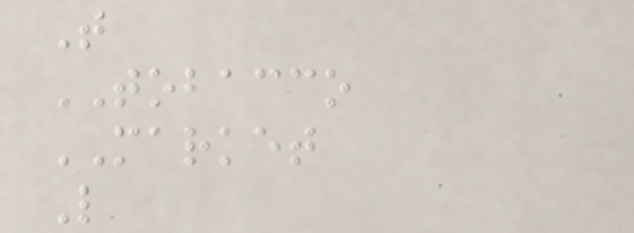T
TOBACCO
MARKET
L
